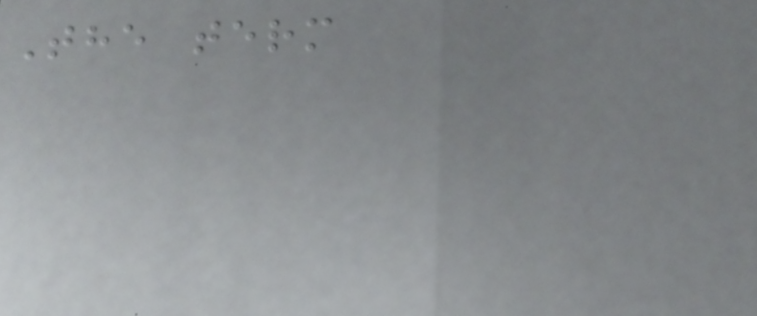The term
